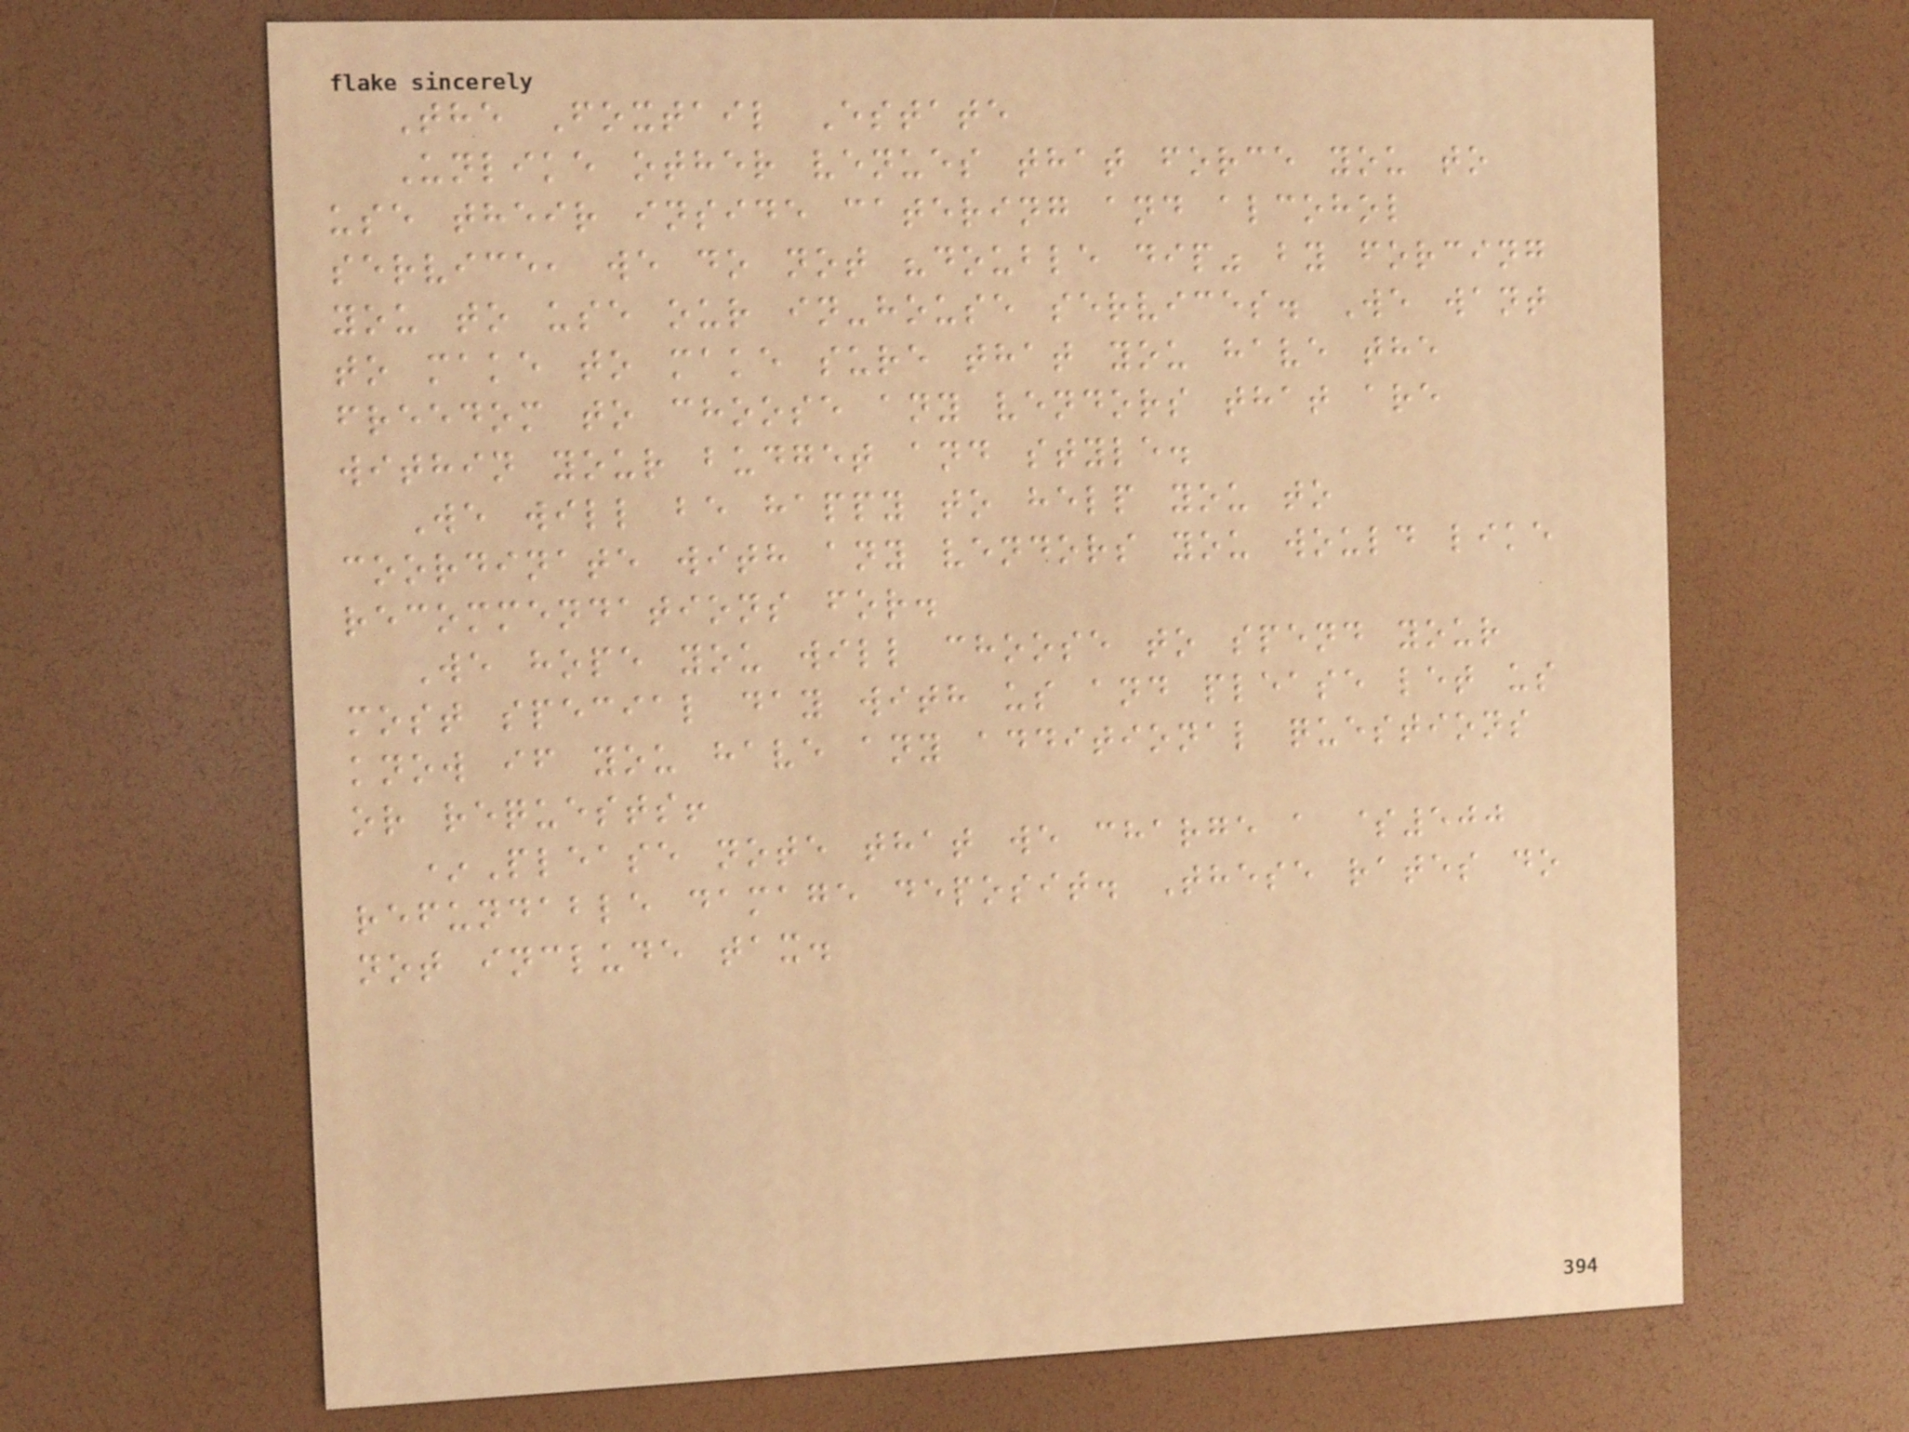The Foxtail Estate
Unlike other venues that force you to
use their inside catering and alcohol
service, we do not "double dip" by forcing
you to use our in-house services. We want
to make to make sure that you have the
freedom to choose any vendors that are
within your budget and style.
We will be happy to help you to
coordinate with any vendors you would like
recommendations for.
We hope you will choose to spend your
most special day with us and please let us
know if you have any additional questions
or requests!
*Please note that we charge a $500
refundable damage deposit. These rates do
not include tax.
